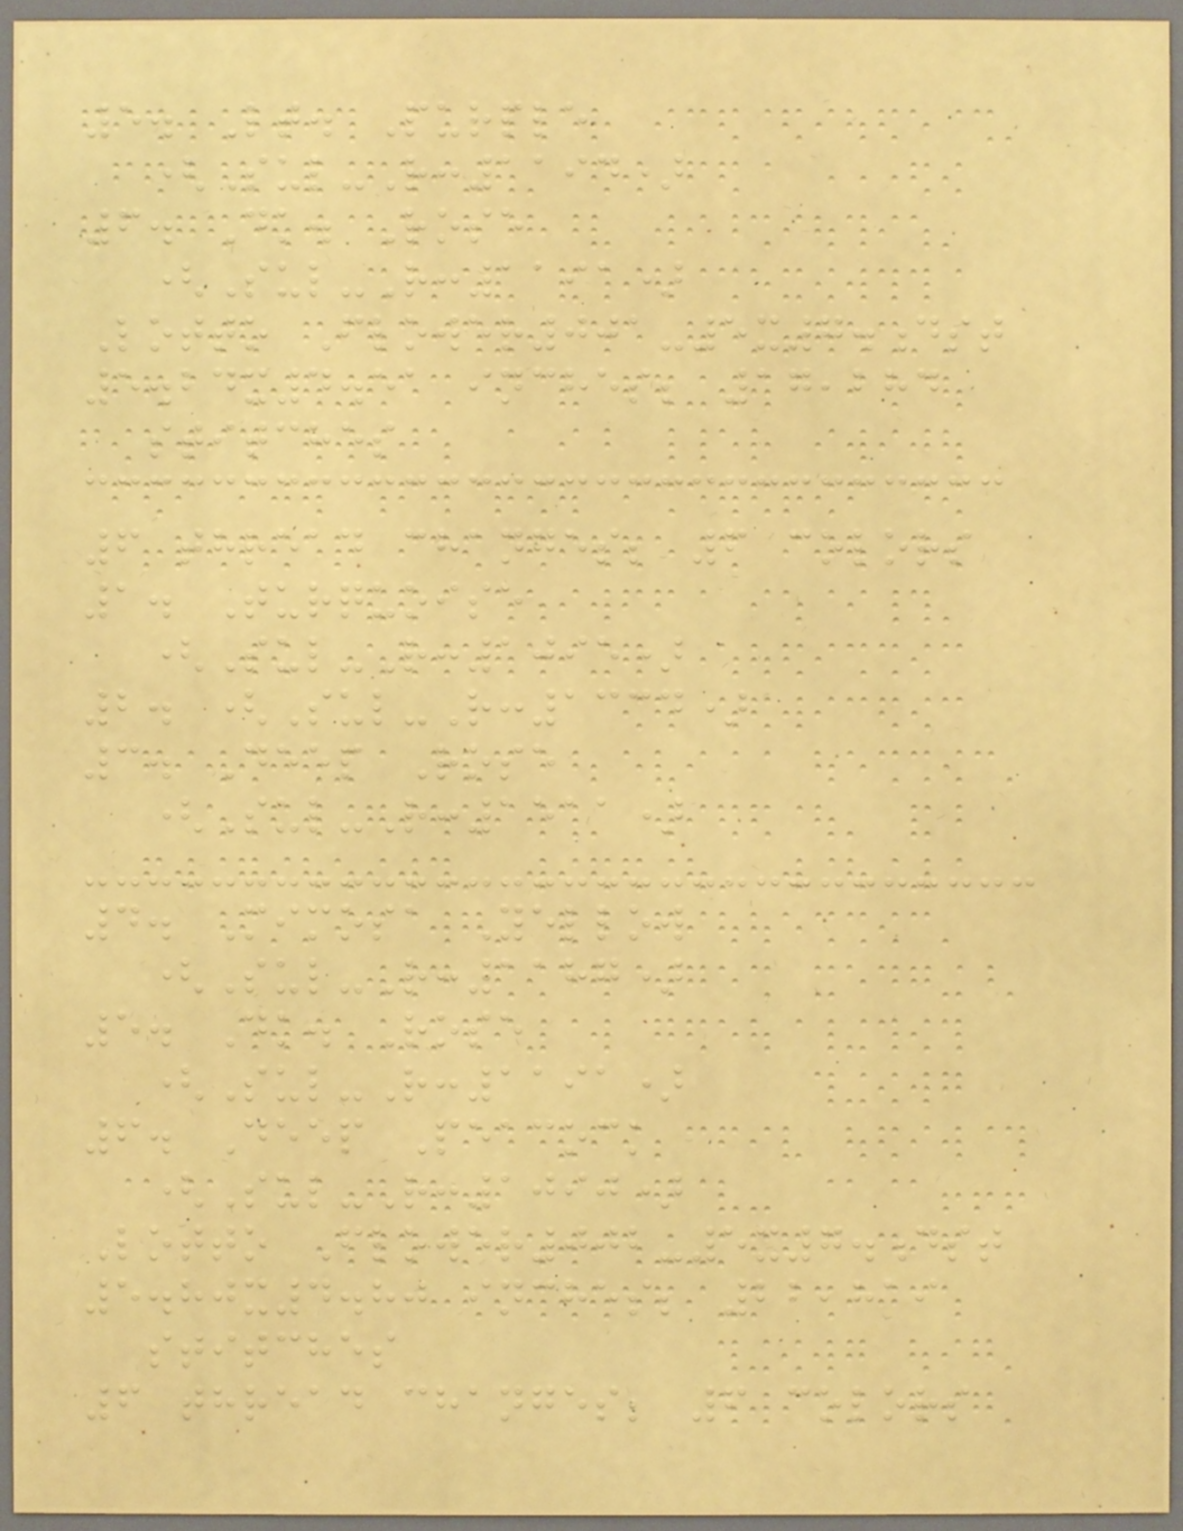5. Lt. Purple
(Sul-R:1194)
6. Dk. Rose
(Sul-R:1191)
Lotto Flower001-5x7.dst
5.24x4.51 inches; 17,284
stitches
6 thread changes; 6 colors
1. Turquoise
(Sul-R:1095)
2. (Sul-R:1334)
3. Deep Rose
(Sul-R:1511)
4. Mimosa Yellow
(Sul-R:1187)
5. Dk. Rose
(Sul-R:1191)
6. Deep Peacock
(Sul-R:1090)
Lotto Flower002-5x7.dst
5.80x4.80 inches; 22,819
stitches
6 thread changes; 6 colors
